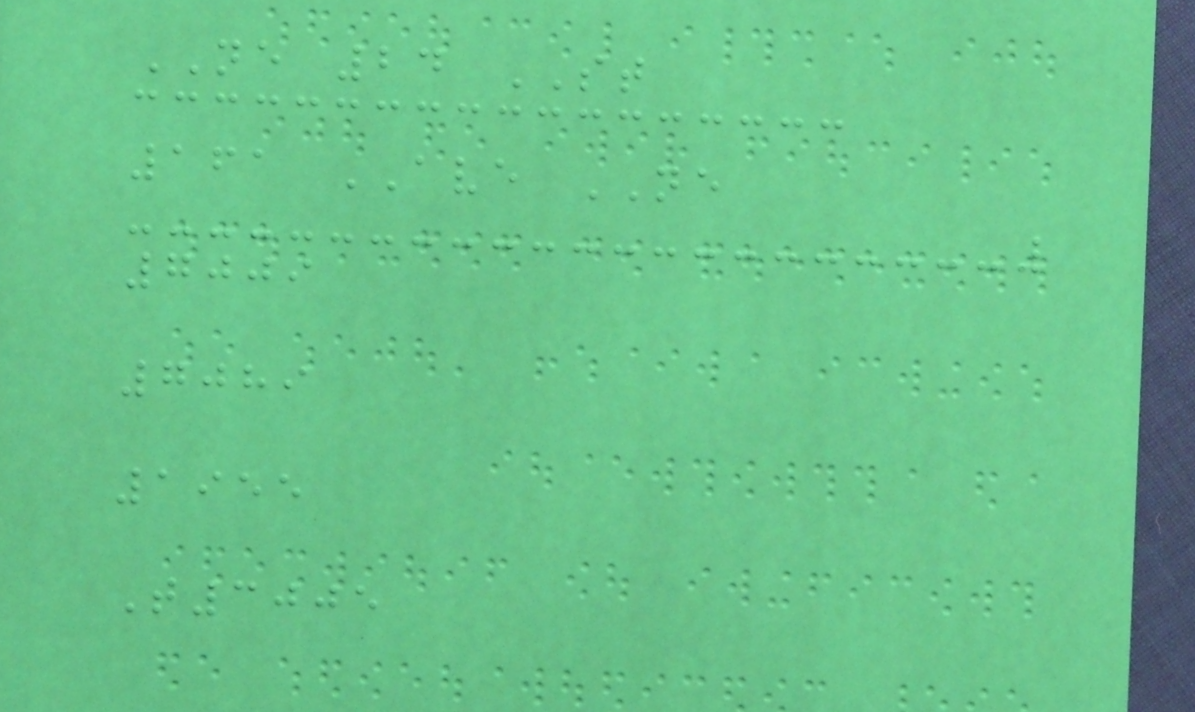NE 24 ST
161 AVE NE
7009
7089
1955
T3005
